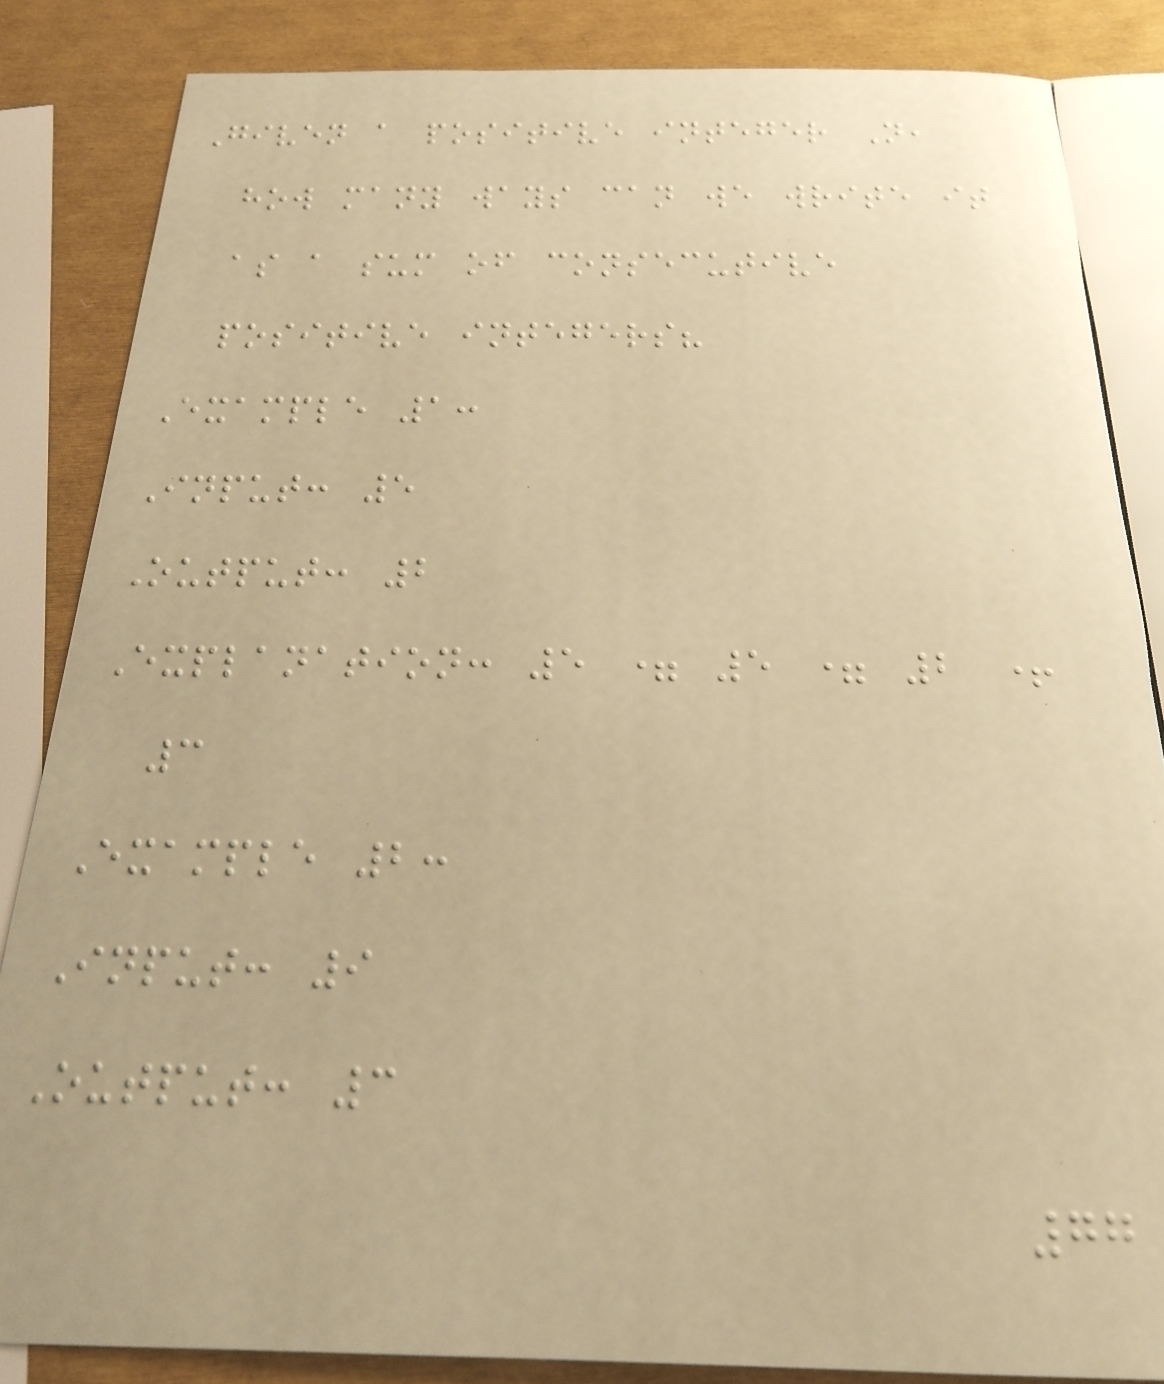Given a positive integer N,
how many ways can we write it
as a sum of consecutive
positive integers?
Example 1:
Input: 5
Output: 2
Explanation: 5 = 5 = 2 +
3
Example 2:
Input: 9
Output: 3
77
